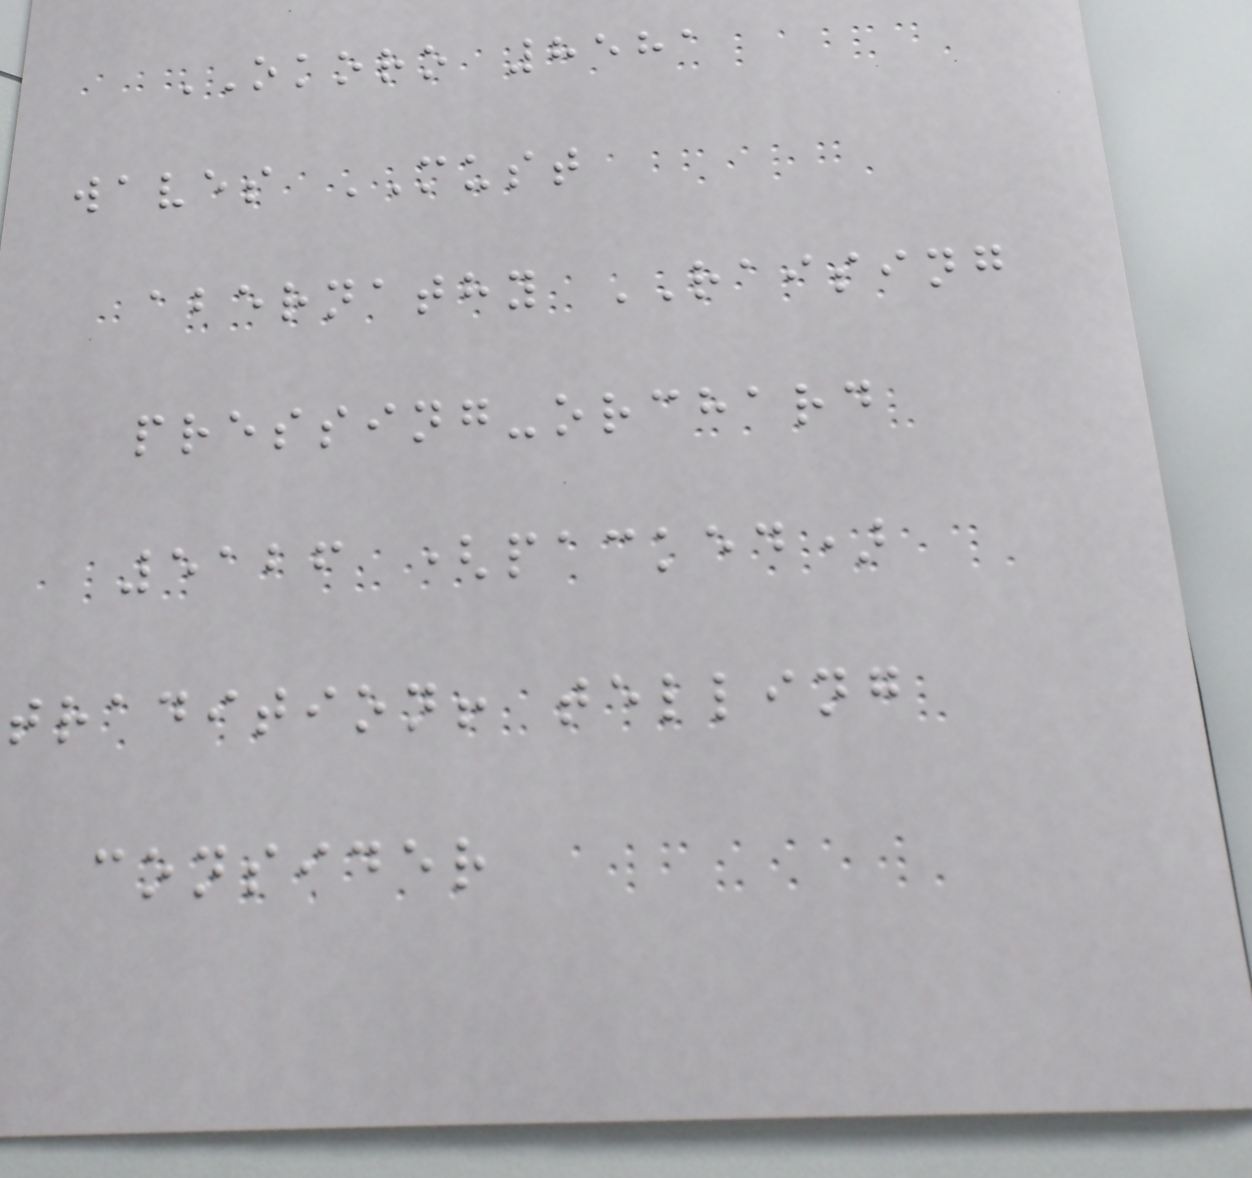OKORO 8581
waves MUST
abernathy RAISING
pressing-orchard
5126 (packed)
tradition! telling
consider
